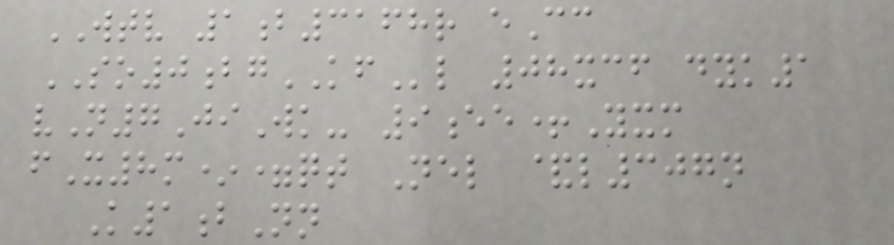WTV 1b3168r eCc
SO0bgKFl 08xcf dyk1
vN7JiWk- 9ee+Yxm
fX8m*=qt Nel &l307n
K1bNn
